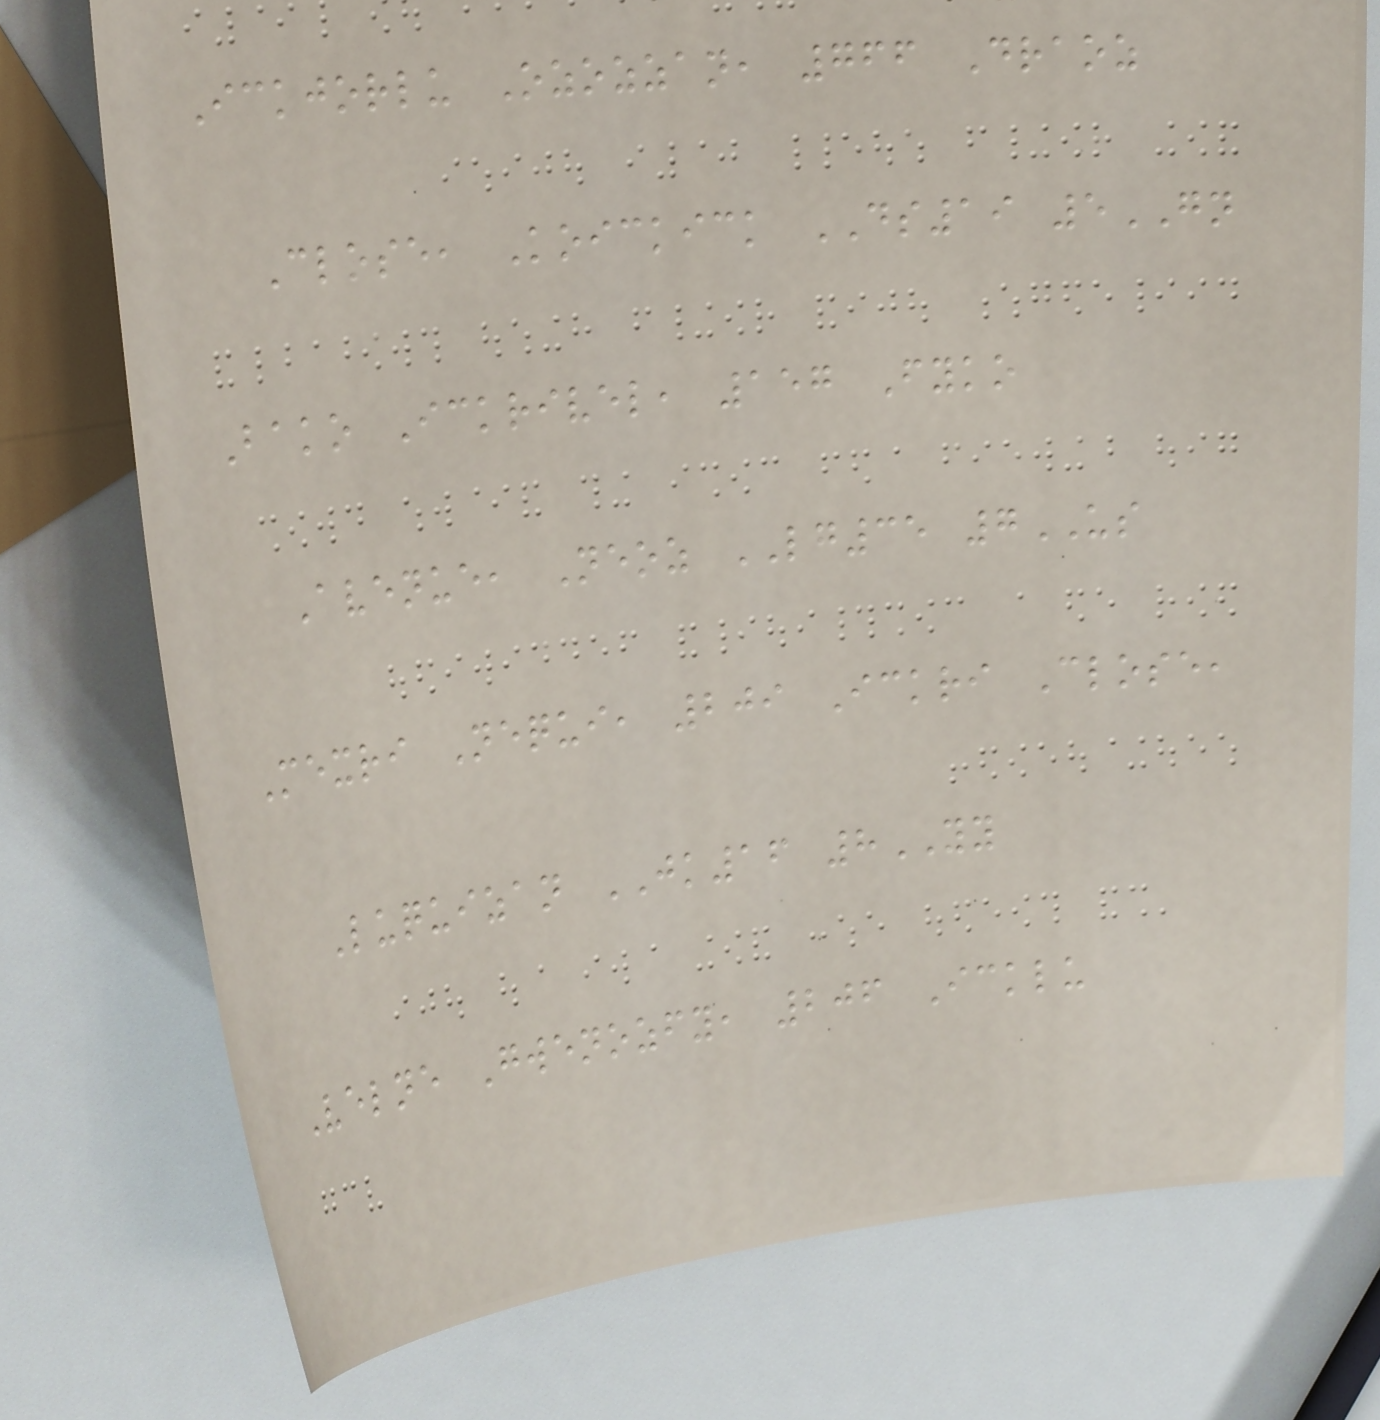Ickjorlu Ozozzan, 766 Draoz
Close, Koickick DS19 5GN
Bako Ickrivel, 157 Fyko
Avenue, Neoz LG35 7US
Mexri Nequi, 209 Ickri Close,
Luquizan JK16 8YY
Velne Gwenozfy, 206 Icklu
